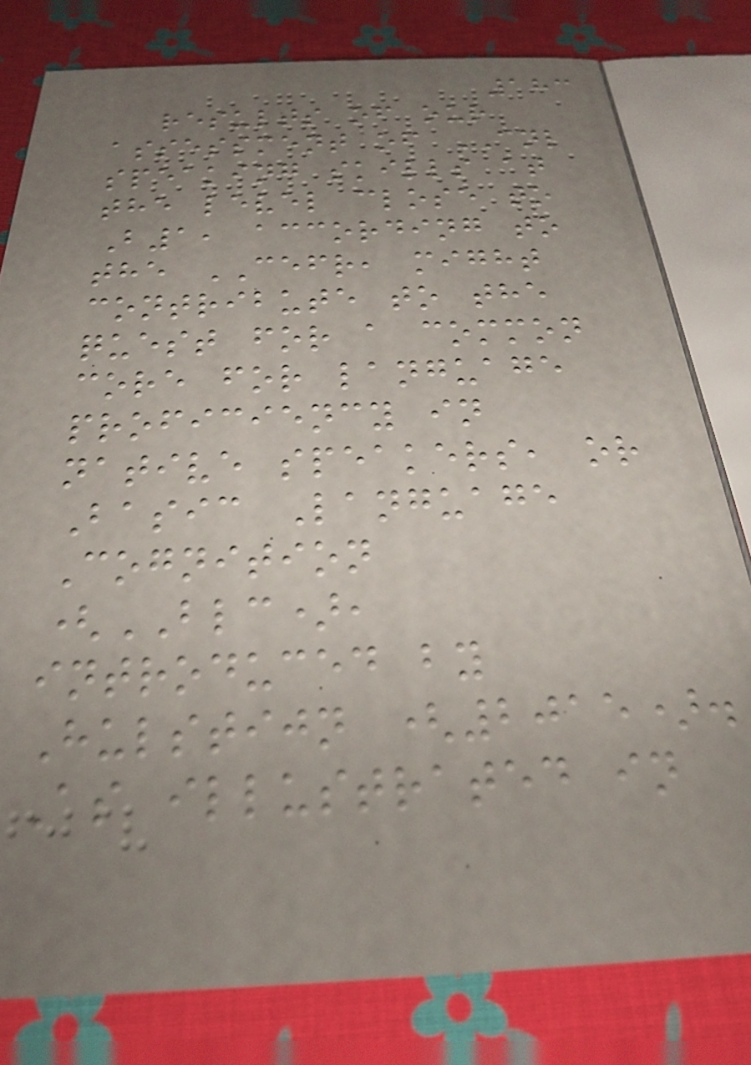183
results of our
assessment of CNL
speaking skills at
the level close to
B1, according to
the CEFR, might
contribute to the
quest for a common
core for language
proficiency in
native speakers, or
Basic Language
Cognition
(BLC),
introduced by
Hulstijn (2015).
As illustrated in
